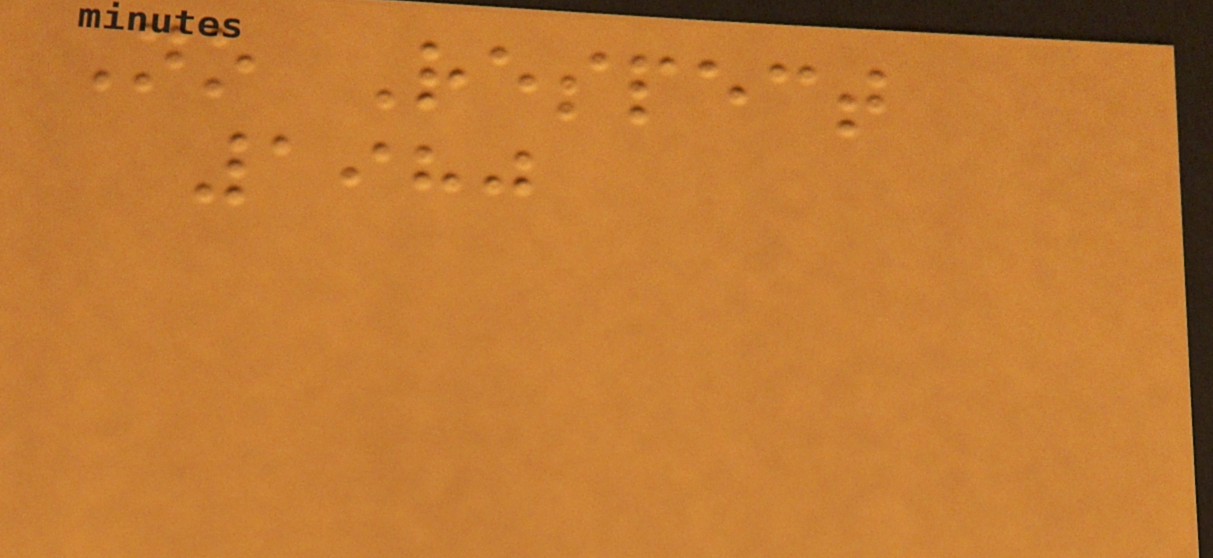No Respect
1980
